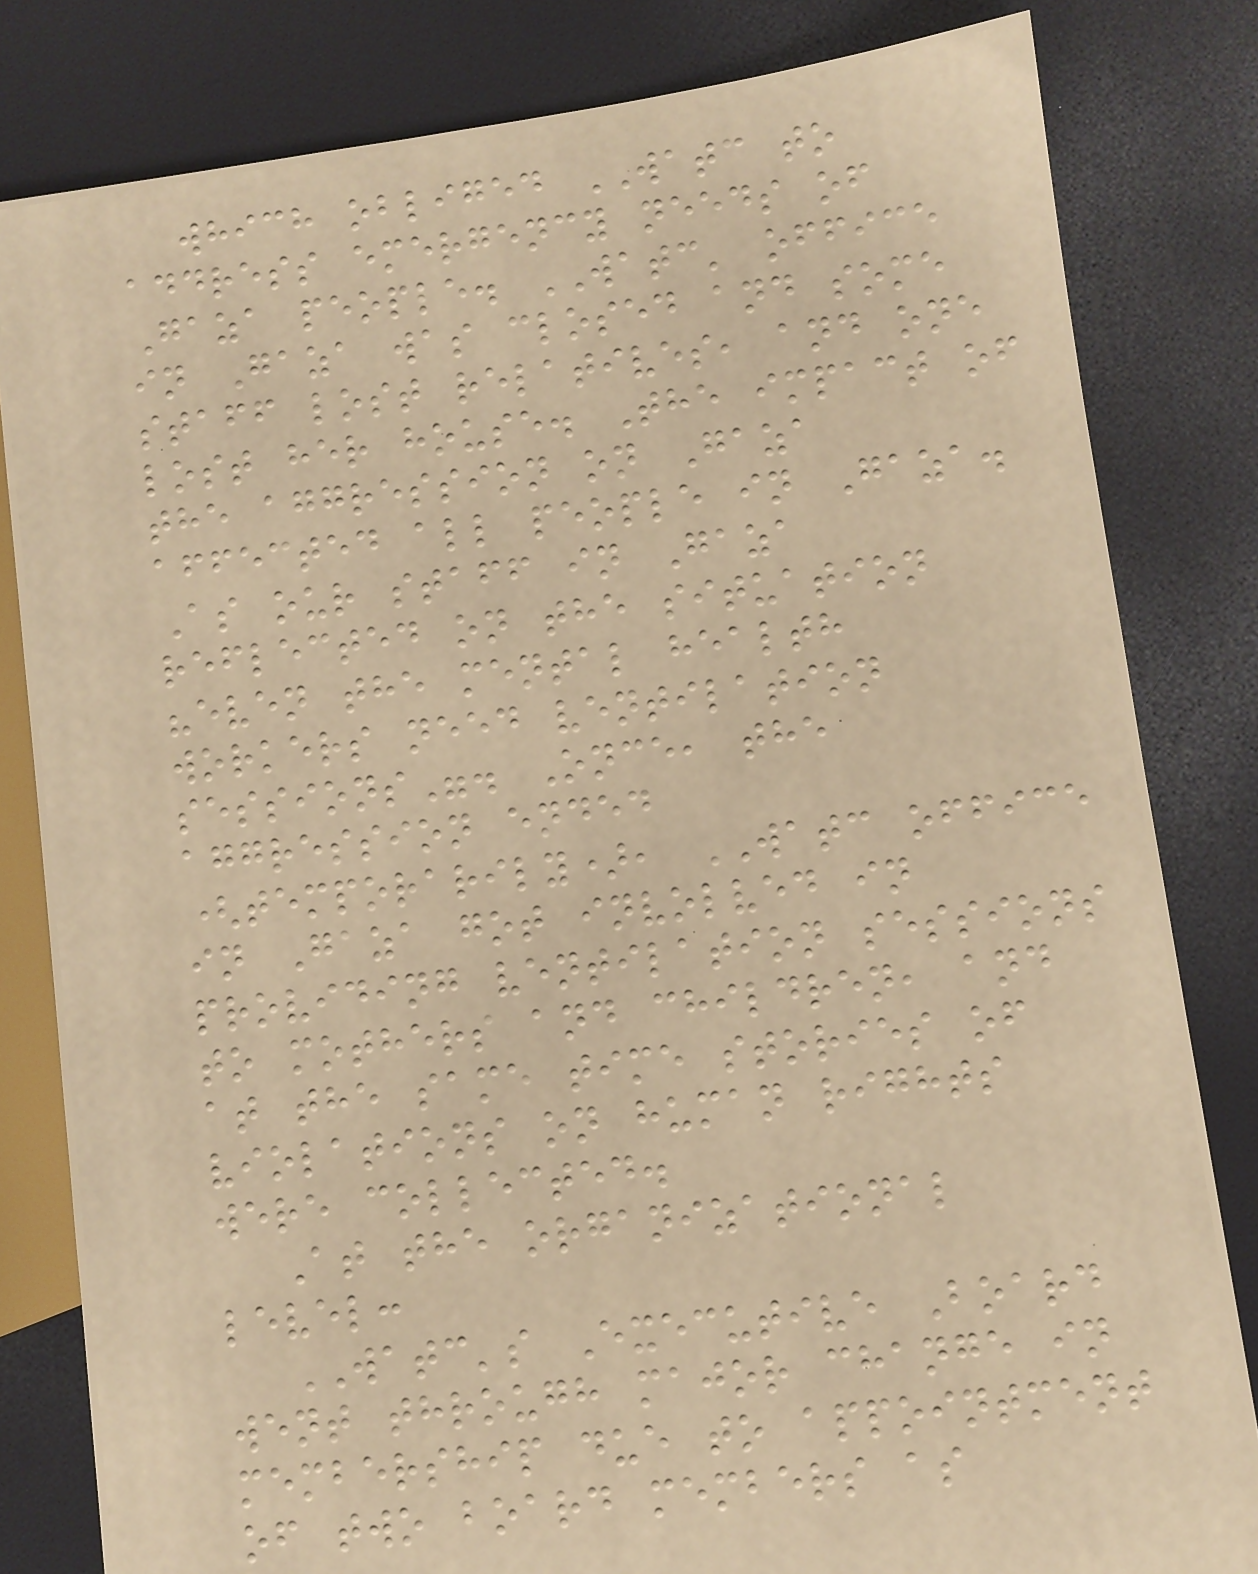which obliged WATC to
address emergency needs of
Gaza people. WATC' office
in Gaza was closed and some
staff lost relatives, and one
lost her house. The impact of
the aggression on Gaza
affected all people in Gaza.
As our staff in Gaza
reflected on the situation
"even the mental health
workers need ventilation
sessions". Once, the
aggression ended
(temporarily), WATC office
in Gaza got involved in
providing ventilation sessions
to mothers and children, and
at the same time stories of
violations on human rights
were collected.
At the organizational
level:
WATC's Executive Board
went through major change in
membership due to appointment
of two board members as
